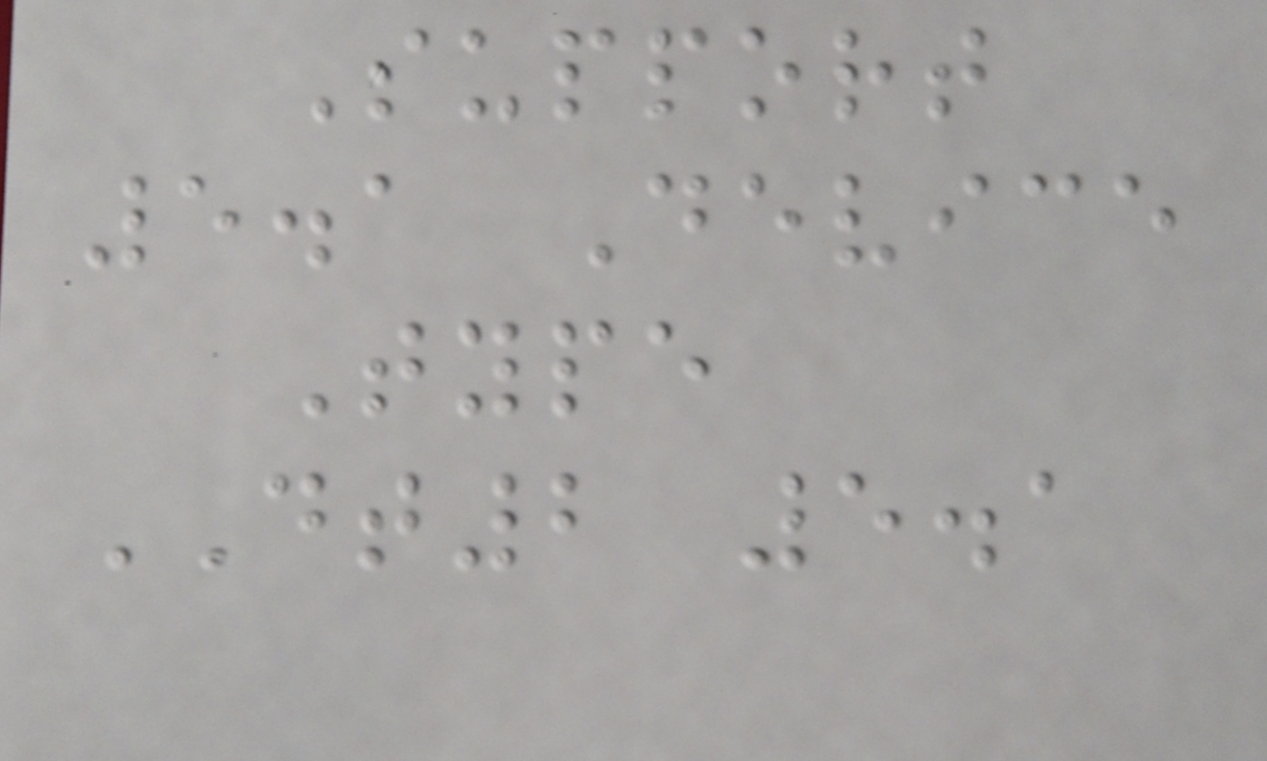Support
5.1 Device
Type
DT2 5.1
